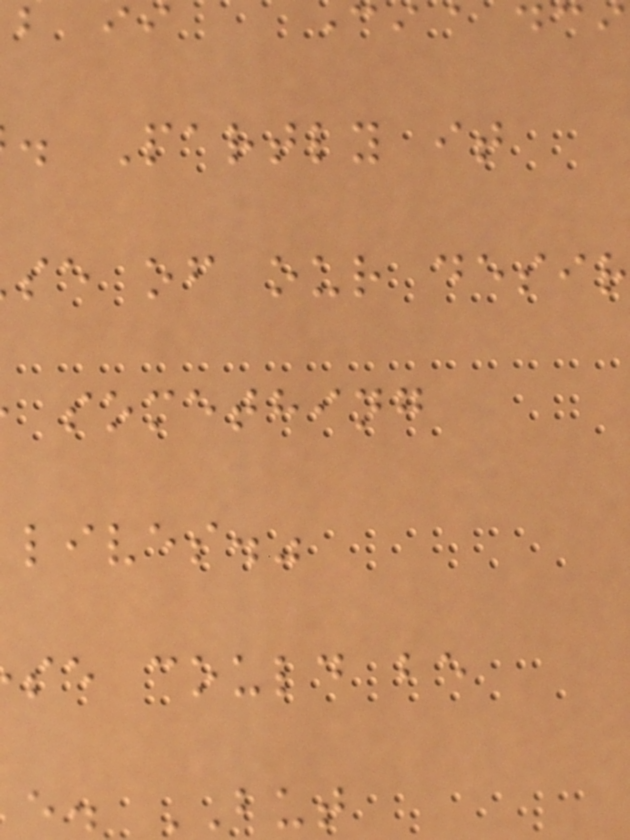. Partly it
se of our desir
something
lives."
se could be
e. BUT
